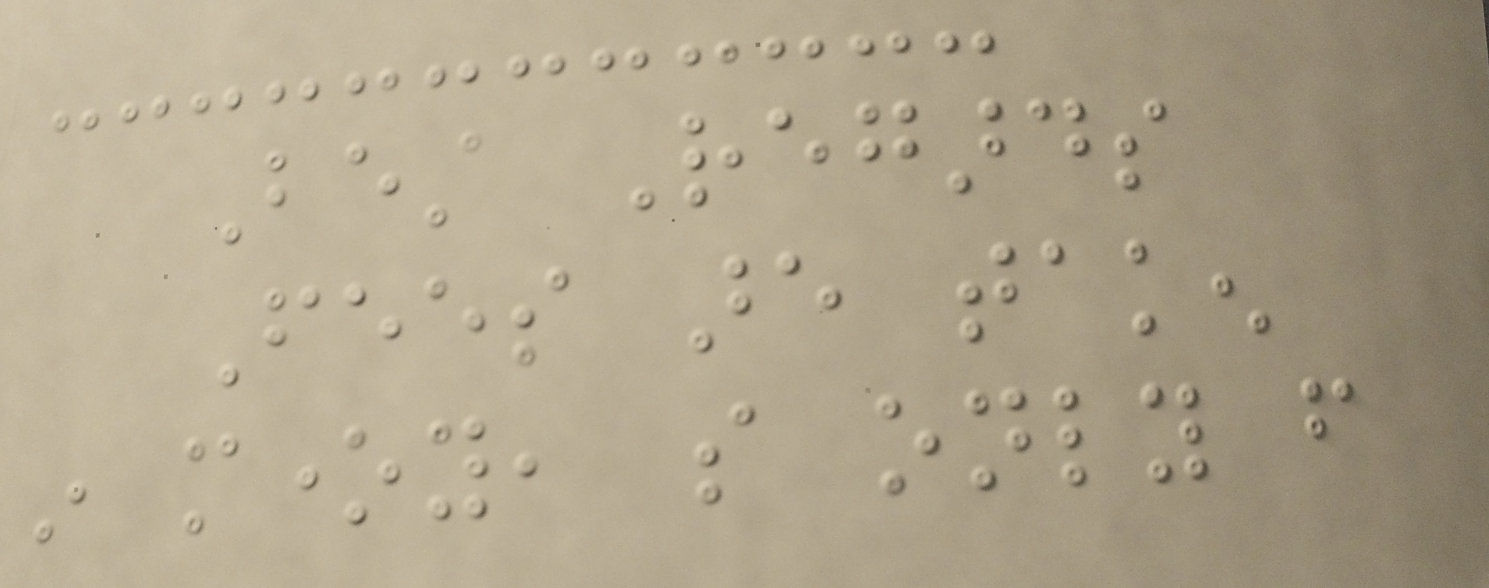Best Regards
Fees are taken
in money, so only from
